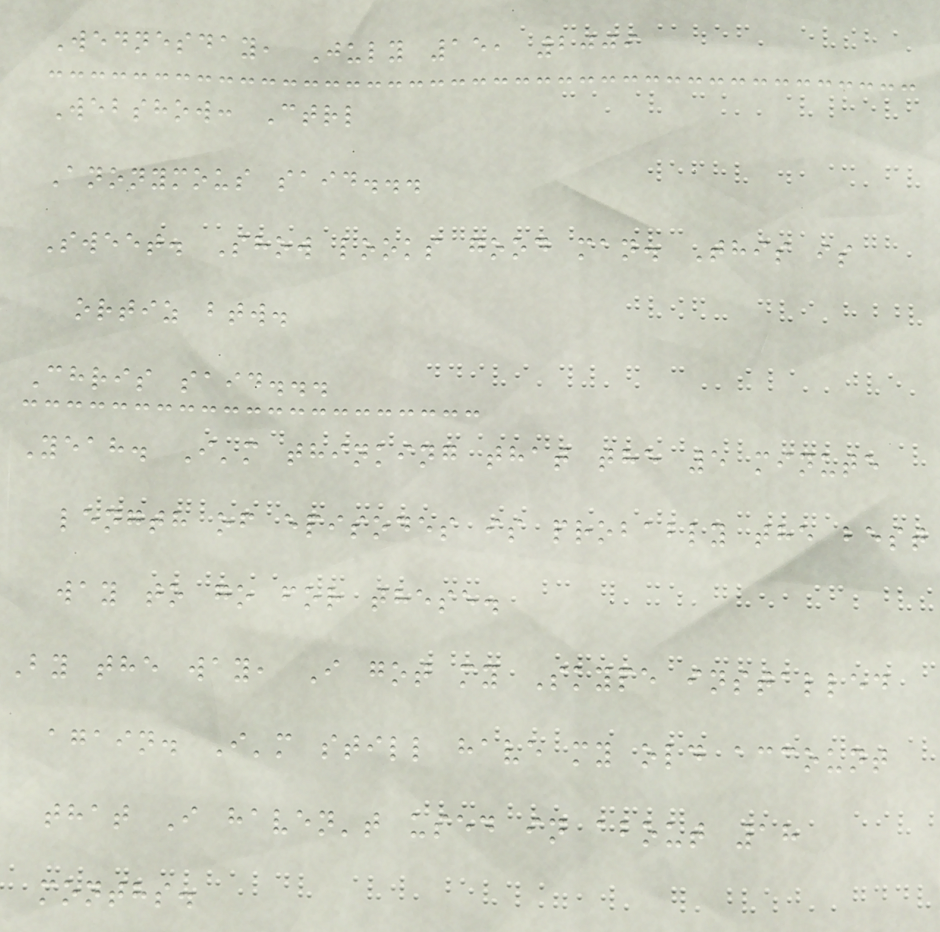Wednesday, July 15, 2009
Webshow: Ctrl
Anonymous said...
Sweet. Show looks good man. This is
ortiz btw.
Chris said...
Yeah. I'm thinking that the 5 minute
length of episodes is probably the best
way to go for these.
By the way, I got my Skype installed
again. I'm still have my old account
that I haven't used in about 18
months.
